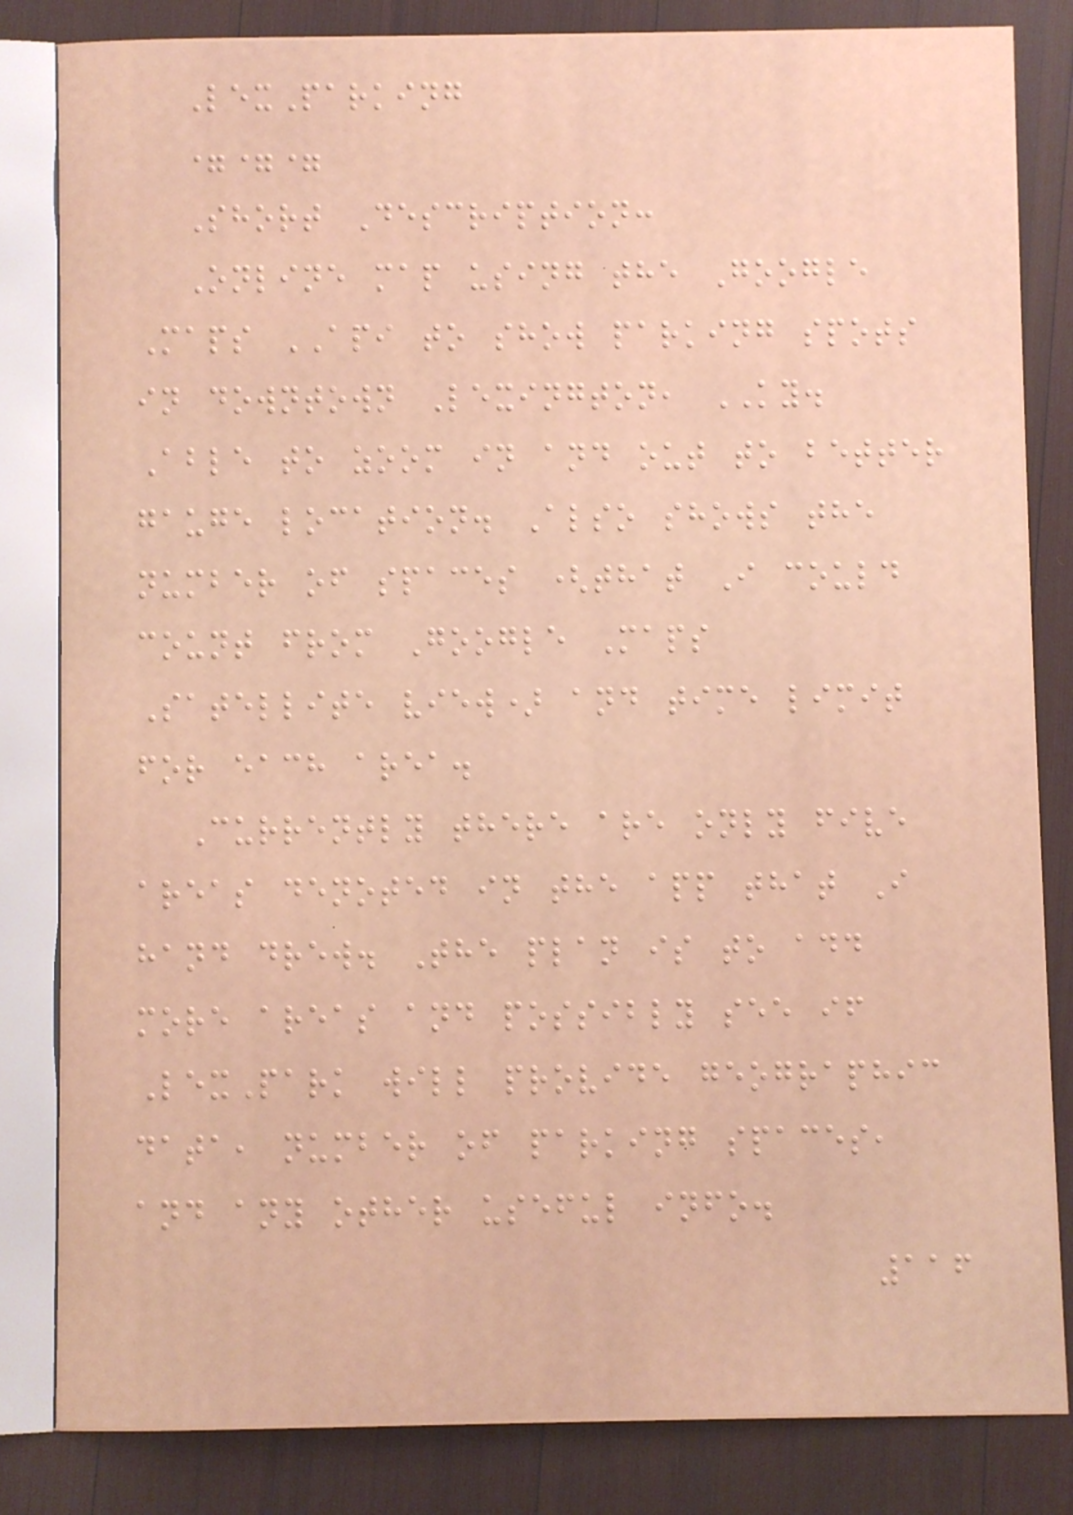LexParking
===
Short Description:
Online map using the Google
Maps API to show parking spots
in downtown Lexington, KY.
Able to zoom in and out to better
gauge location. Also shows the
number of spaces (that I could
count from Google Maps
Satellite view) and time limit
for each area.
Currently there are only five
areas denoted in the app that I
hand drew. The plan is to add
more areas and possibly see if
LexPark will provide geographic
data, number of parking spaces,
and any other useful info.
116
